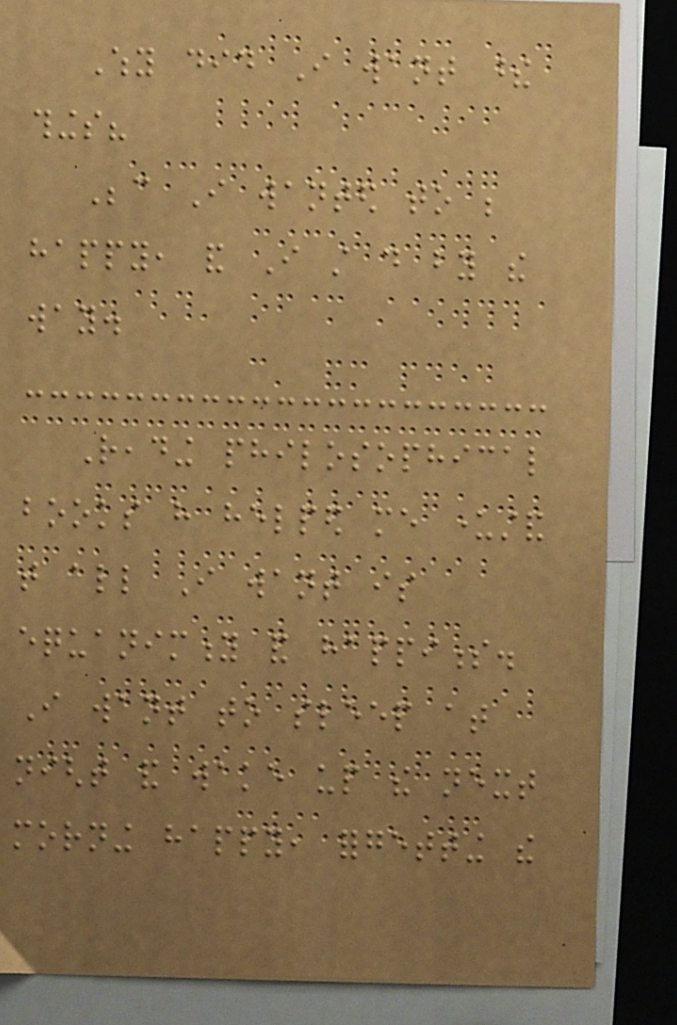Why did I want these
things?
Because I wanted to be
happy, and I still do by the
way.
Reading philosophical
books have helped me understand
that all I want is
equanimity and happiness.
I want to sleep at
night and wake up the next
morning happy, forgetting the
